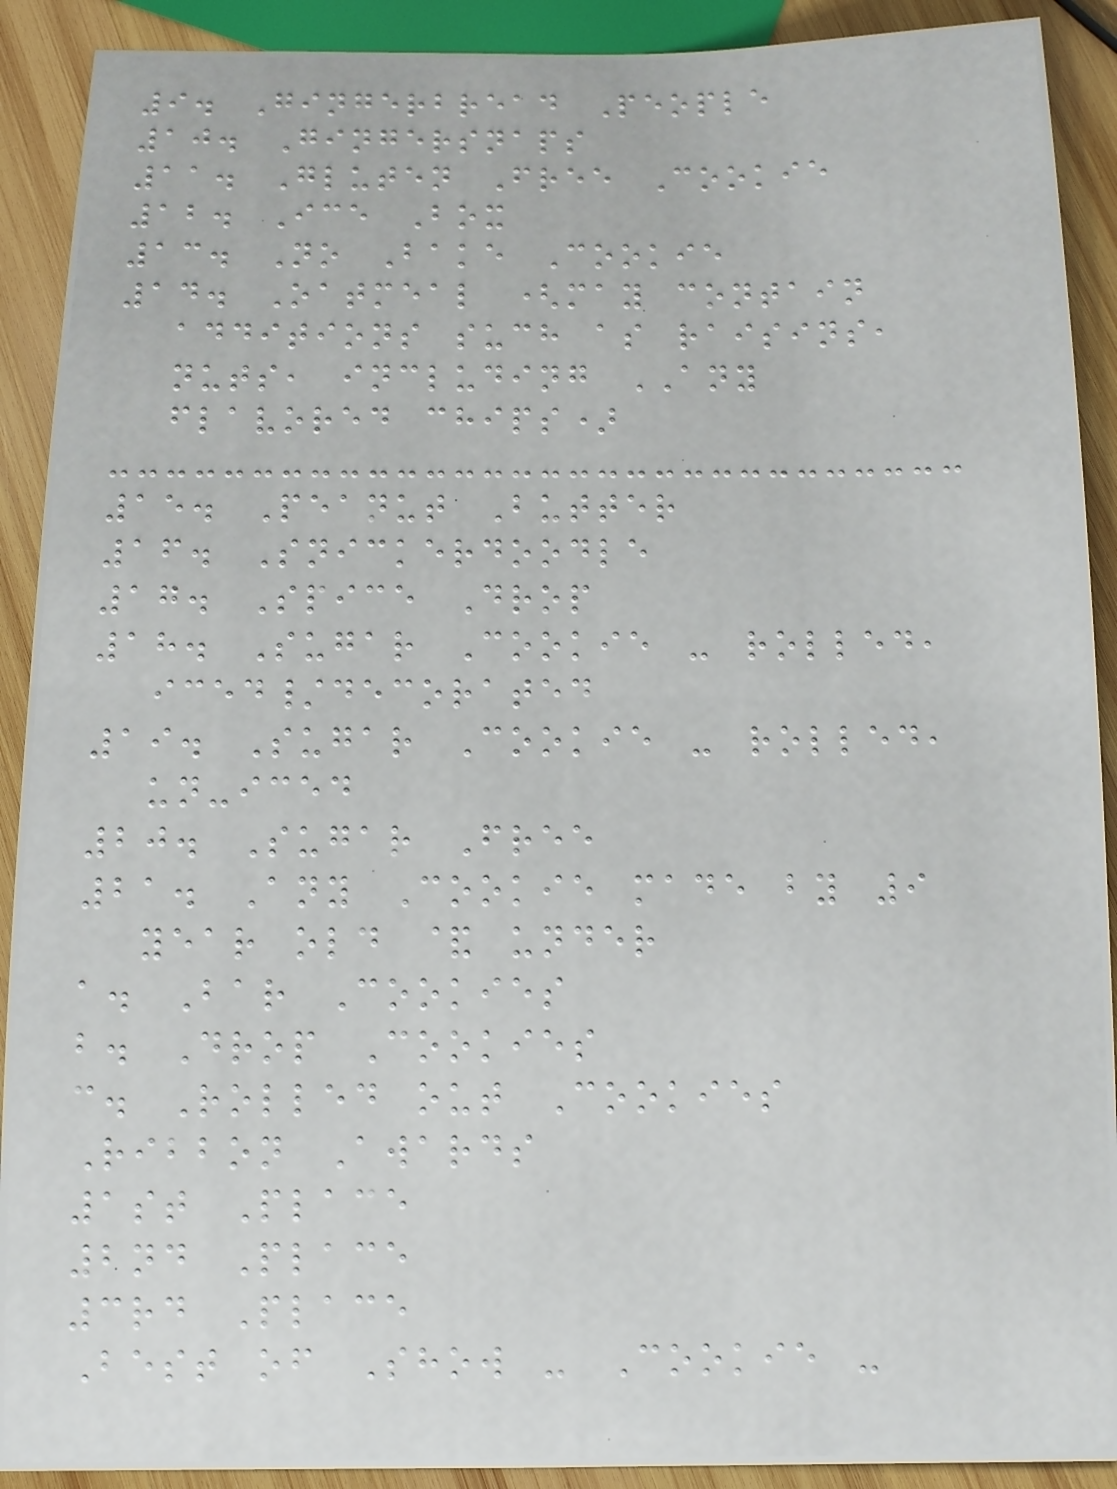9. Gingerbread People
10. Gingersnaps
11. Gluten Free Cookie
12. Ice Box
13. No Bake Cookie
14. Oatmeal (may contain
additions such as raisins,
nuts, including ANY
flavored chips)
15. Peanut Butter
16. Snickerdoodle
17. Spice Drop
18. Sugar Cookie - rolled,
iced/decorated
19. Sugar Cookie - rolled,
un-iced
20. Sugar Free
21. Any Cookie made by 9
year old & under
a. Bar Cookies
b. Drop Cookies
c. Rolled out Cookies
Ribbon Awards
1st Place
2nd Place
3rd Place
Best of Show - Cookie -
